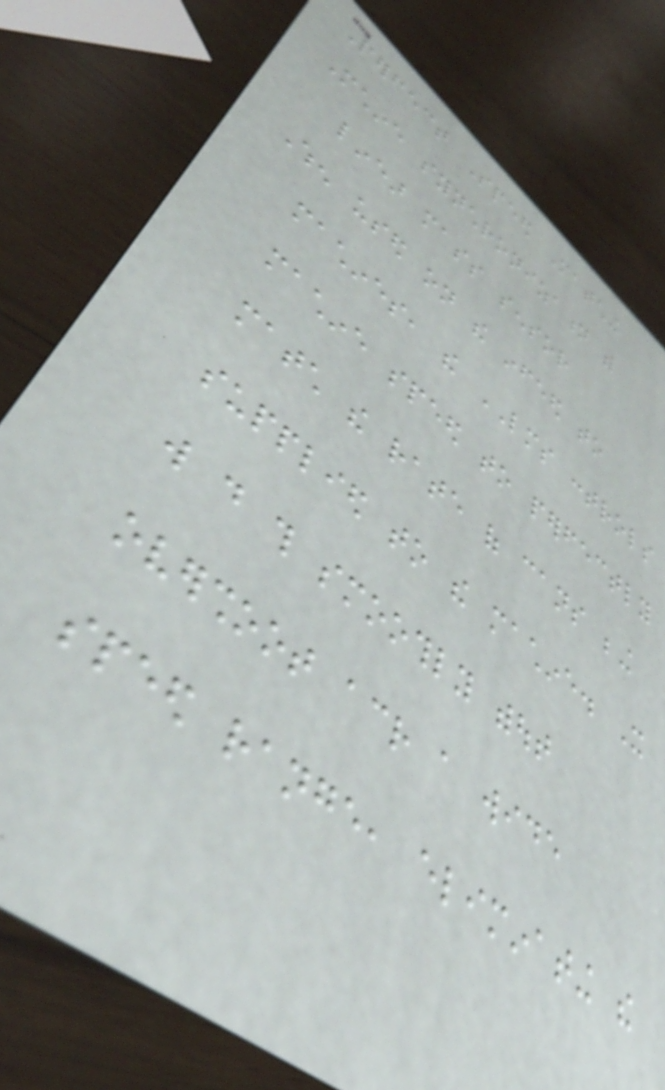Perfect Speed Matching
Mchine synchronization with
linear mass sensor
When used on the infeed to
machines, the LMS controls
machine speed to perfectly
match the rate of cans being
supplied to the machine. It
will do this smoothly without
overshoot across a wide
speed range, eliminating the
